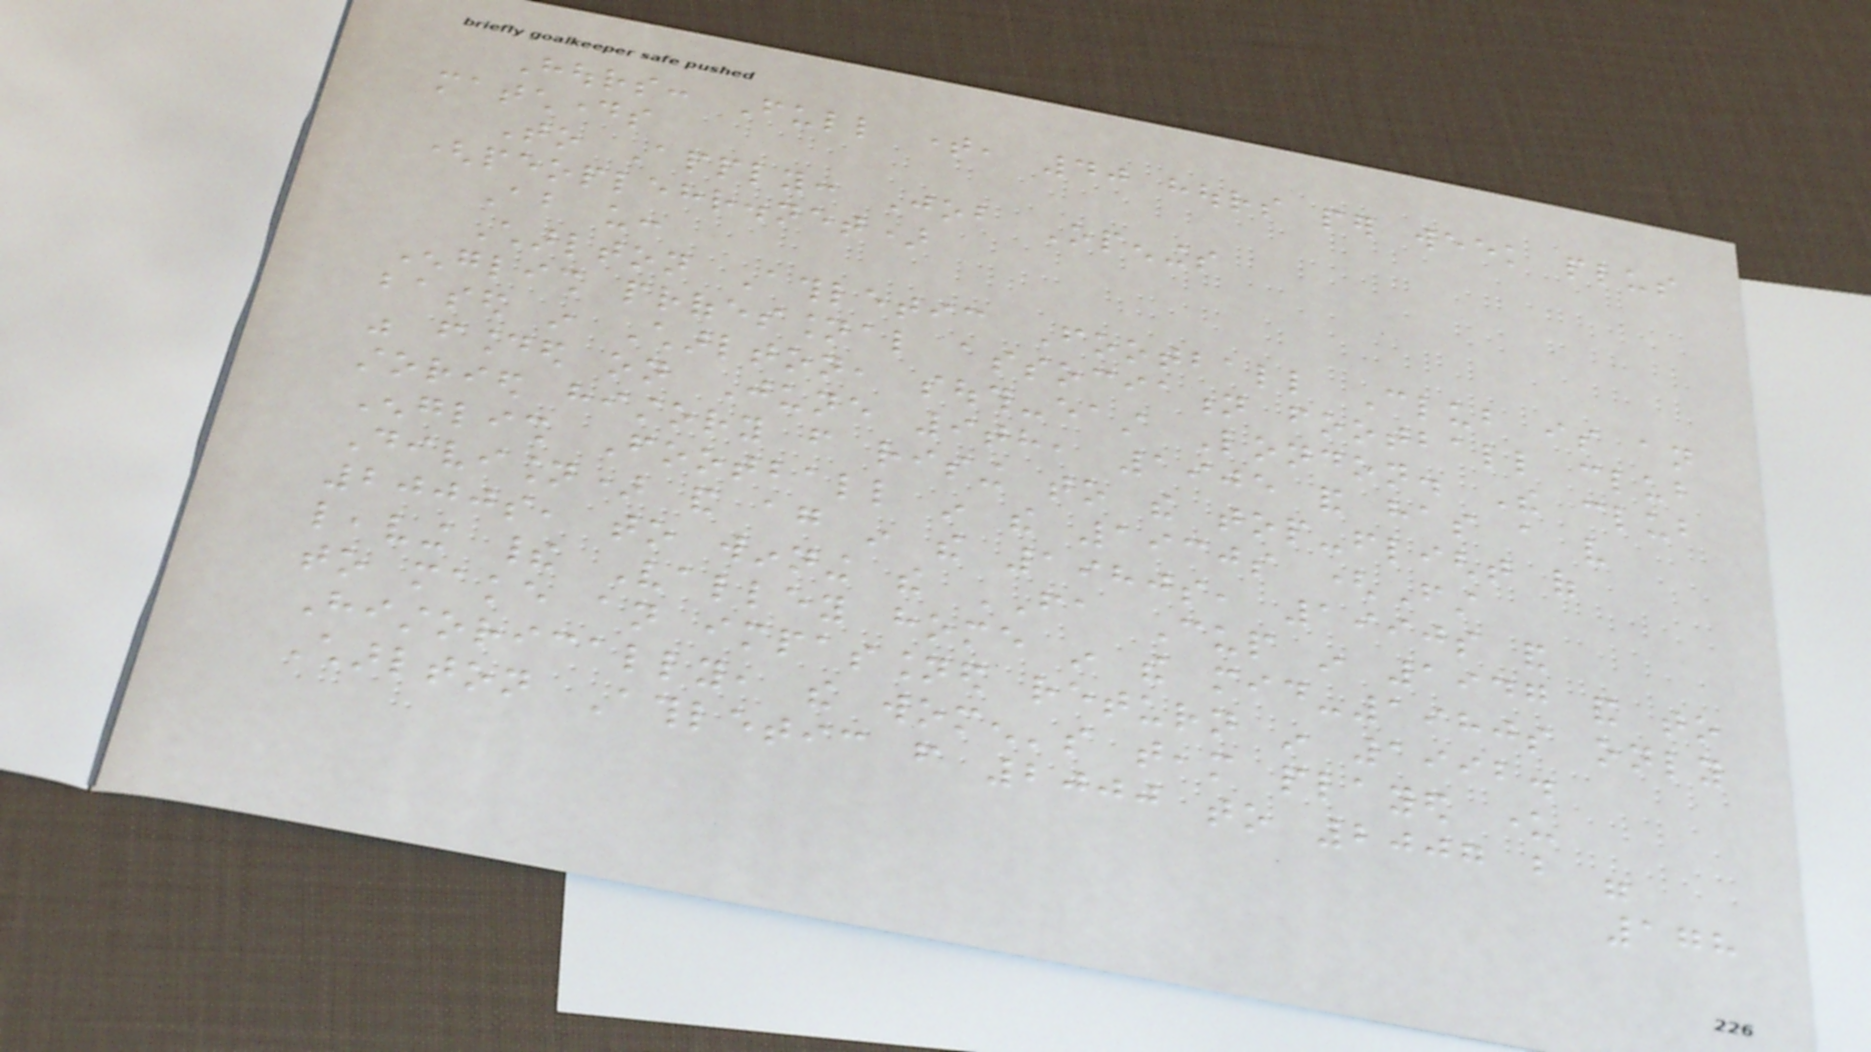Hours: Full time, 40 hours per week plus
matchdays
To Apply: Job Openings
(peoplehr.net)
About us:
Charlton Athletic Football Club is an
English professional association football club
based in Charlton, south-east London. The club
was founded on June 9th, 1905 and has a very
storied history from rising to the top-flight of
English Football in the 1930s (First
Division) and again in the 1980s, 1990s and
2000s, to winning the FA Cup in 1947 and to
leaving their Valley home in the mid-1980s only
to make an impassioned return in 1992.
Historically, the women's team played under
Charlton Athletic from 2000 to 2007 but were
178
